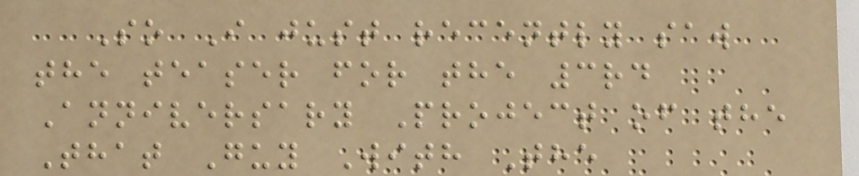So I just recently saw
the teaser for the 3rd
Anniversary Project of the
That Guy With The
